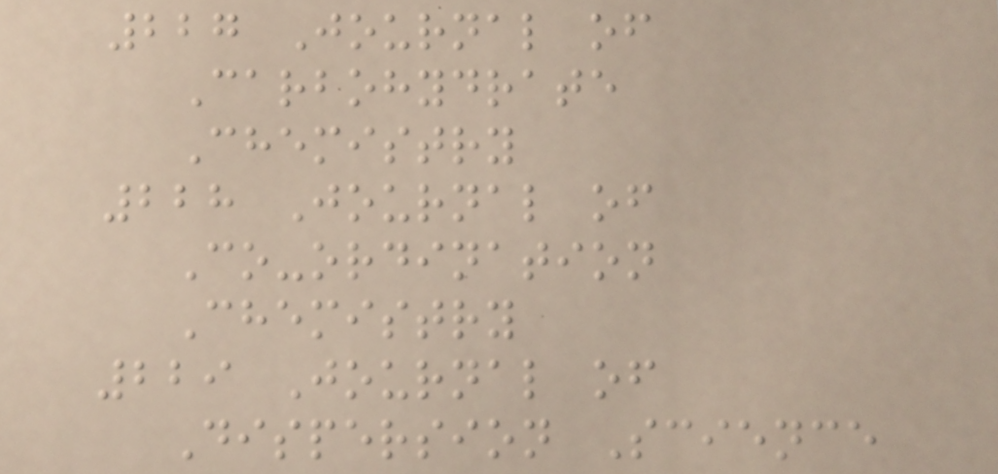227 Journal of
Carbohydrate
Chemistry
228 Journal of
Co-ordination
Chemistry
229 Journal of
Dispersion Science
